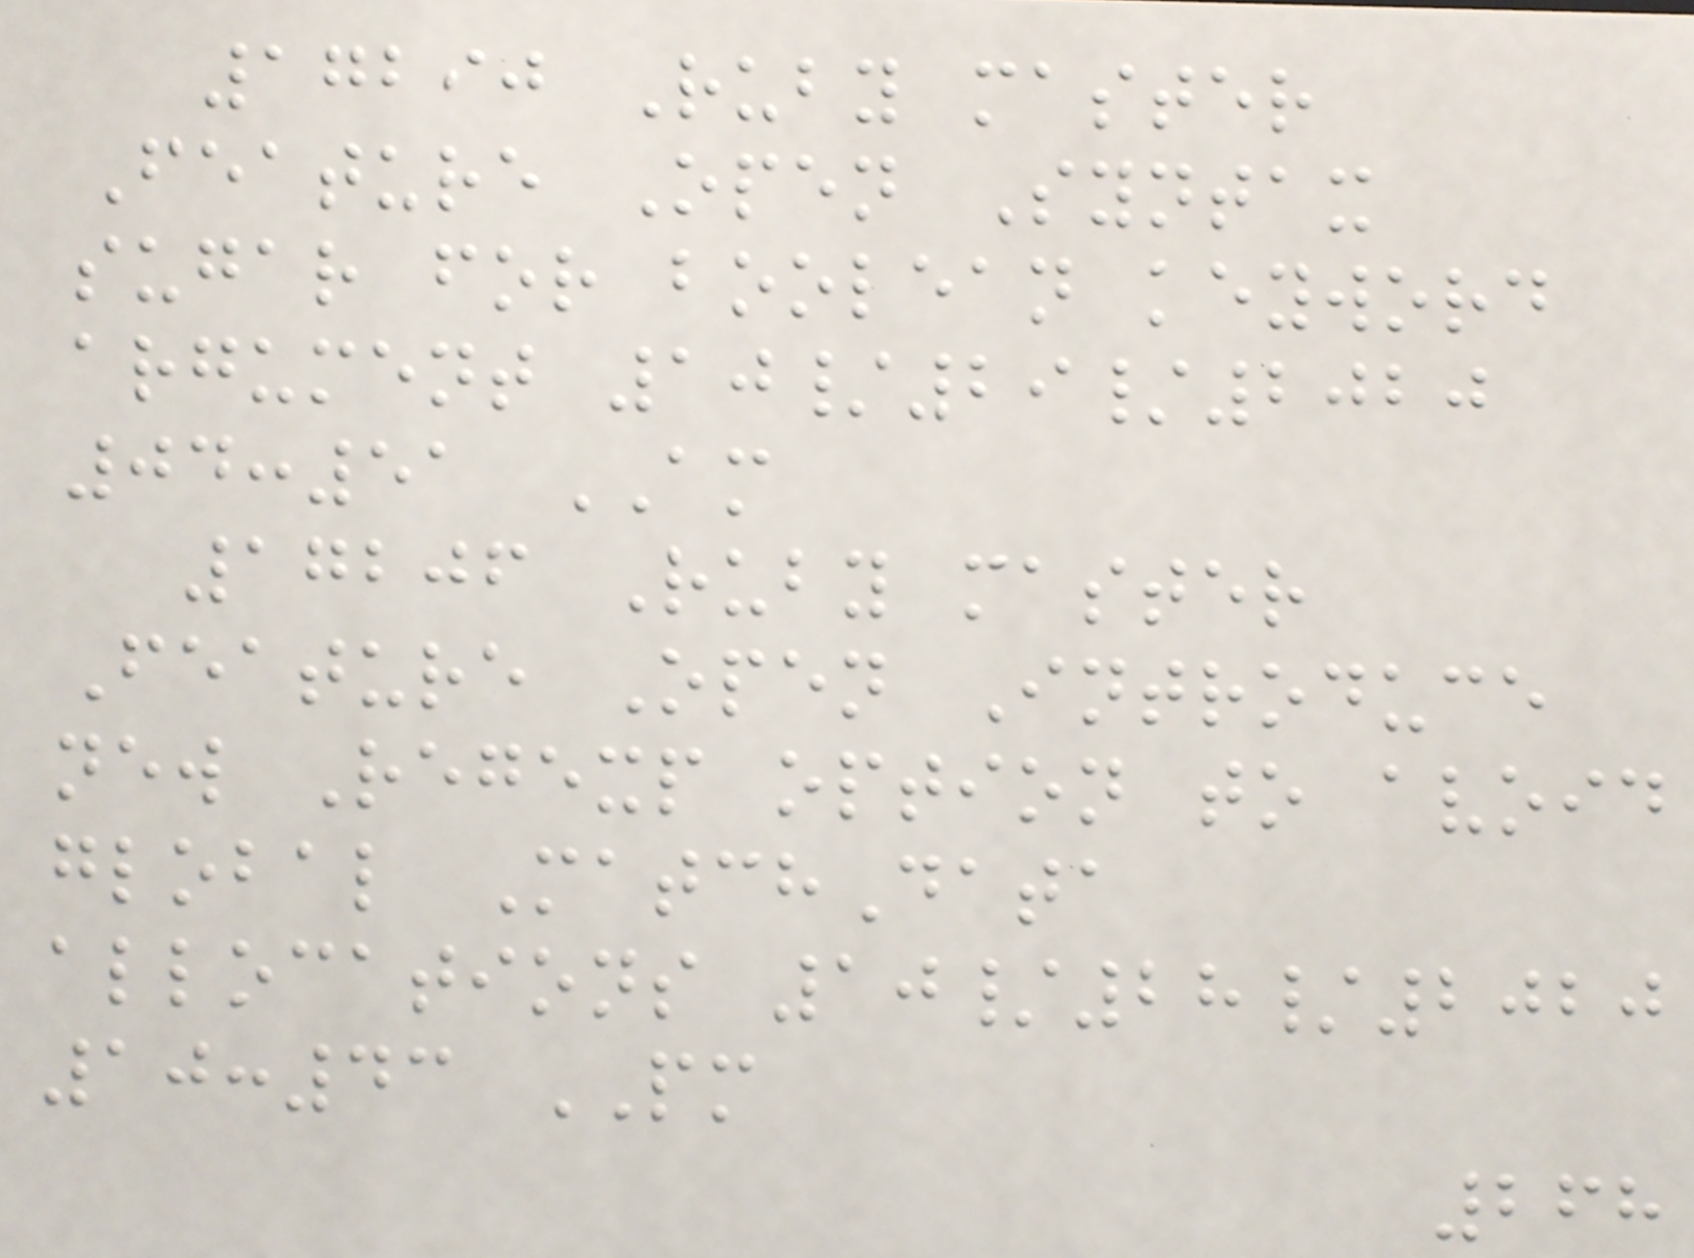17290 Ruby master
Feature Open Syntax
sugar for boolean keyword
argument 10/29/2020
04:51 AM
17206 Ruby master
Feature Open Introduce
new Regexp option to avoid
global MatchData
allocations 10/28/2020
10:43 PM
268
